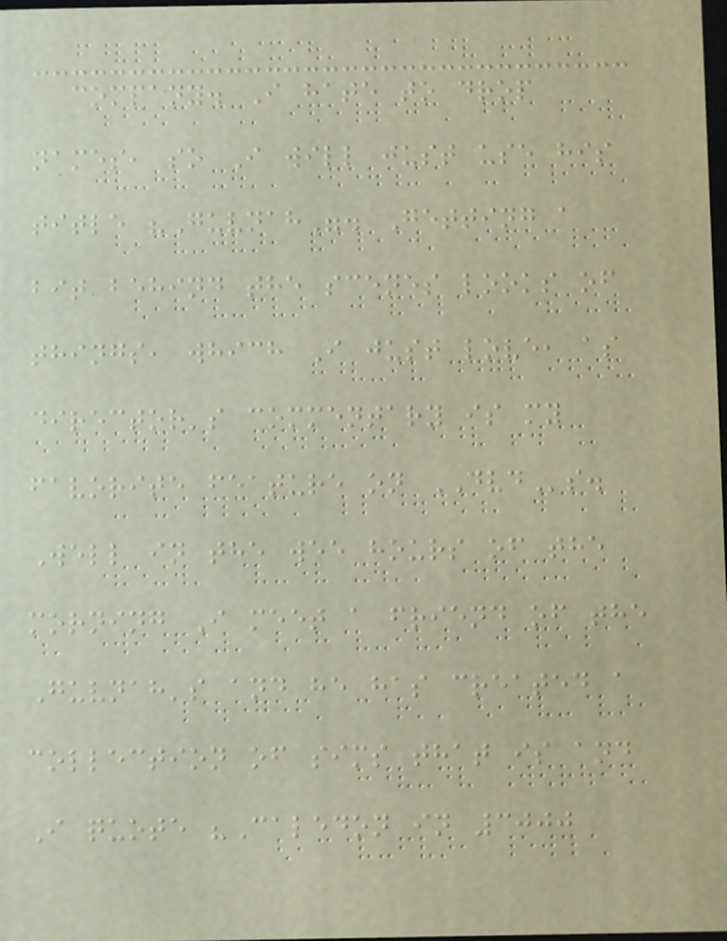company. I hate to drop
names, so I will just use his
title "Guvnah". Getting a
bit behind the scenes looks of
things, which I just love, as
director's commentary is my
favorite feature on DVDs.
Well in the wee hours of the
morning I meet a friend of the
Guvnah's and he has created a
collection of sims that is and
I quote "Caledon in 3000
